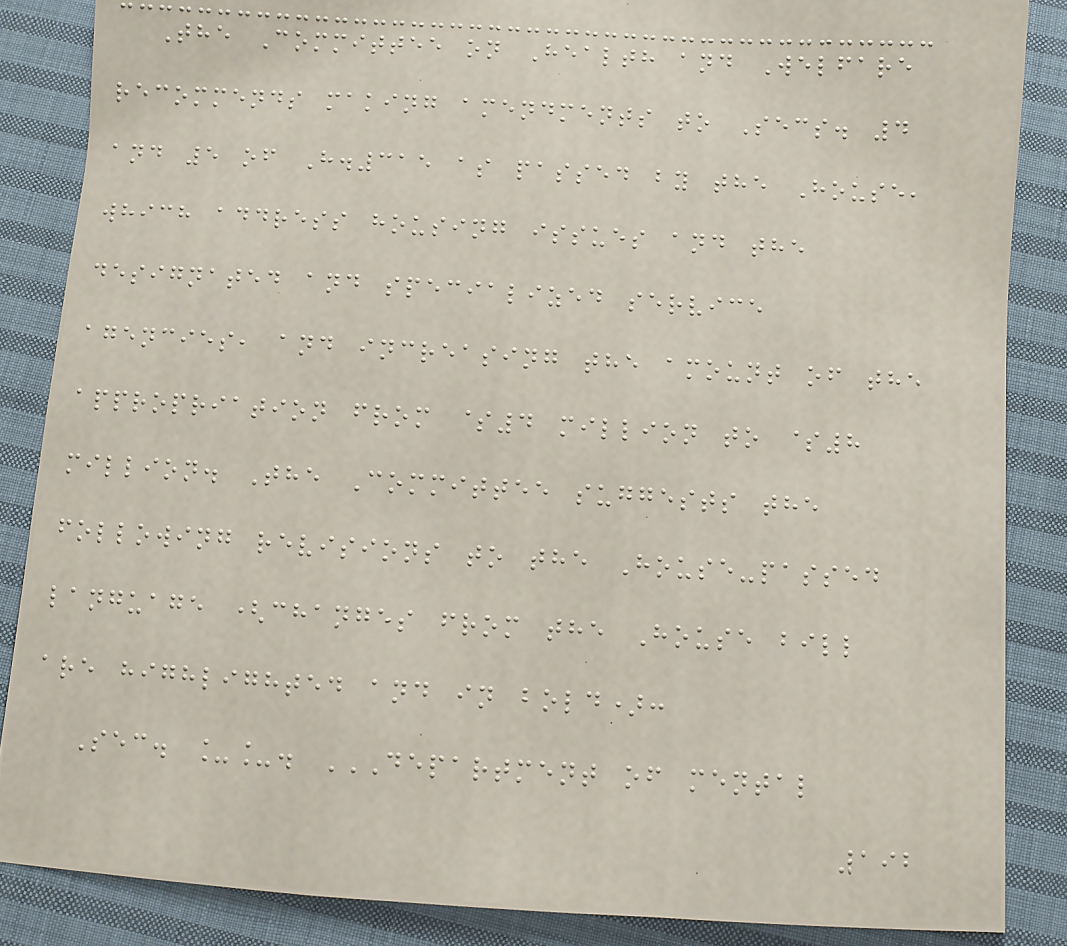The Committee on Health and Welfare
recommends making amendments to Secs. 4
and 5 of H.315 as passed by the House,
which address housing issues and the
designated and specialized service
agencies, and increasing the amount of the
appropriation from $4 million to $8
million. The Committee suggests the
following revisions to the House-passed
language (changes from the House bill
are highlighted and in bold):
Sec. __. DEPARTMENT OF MENTAL
192
